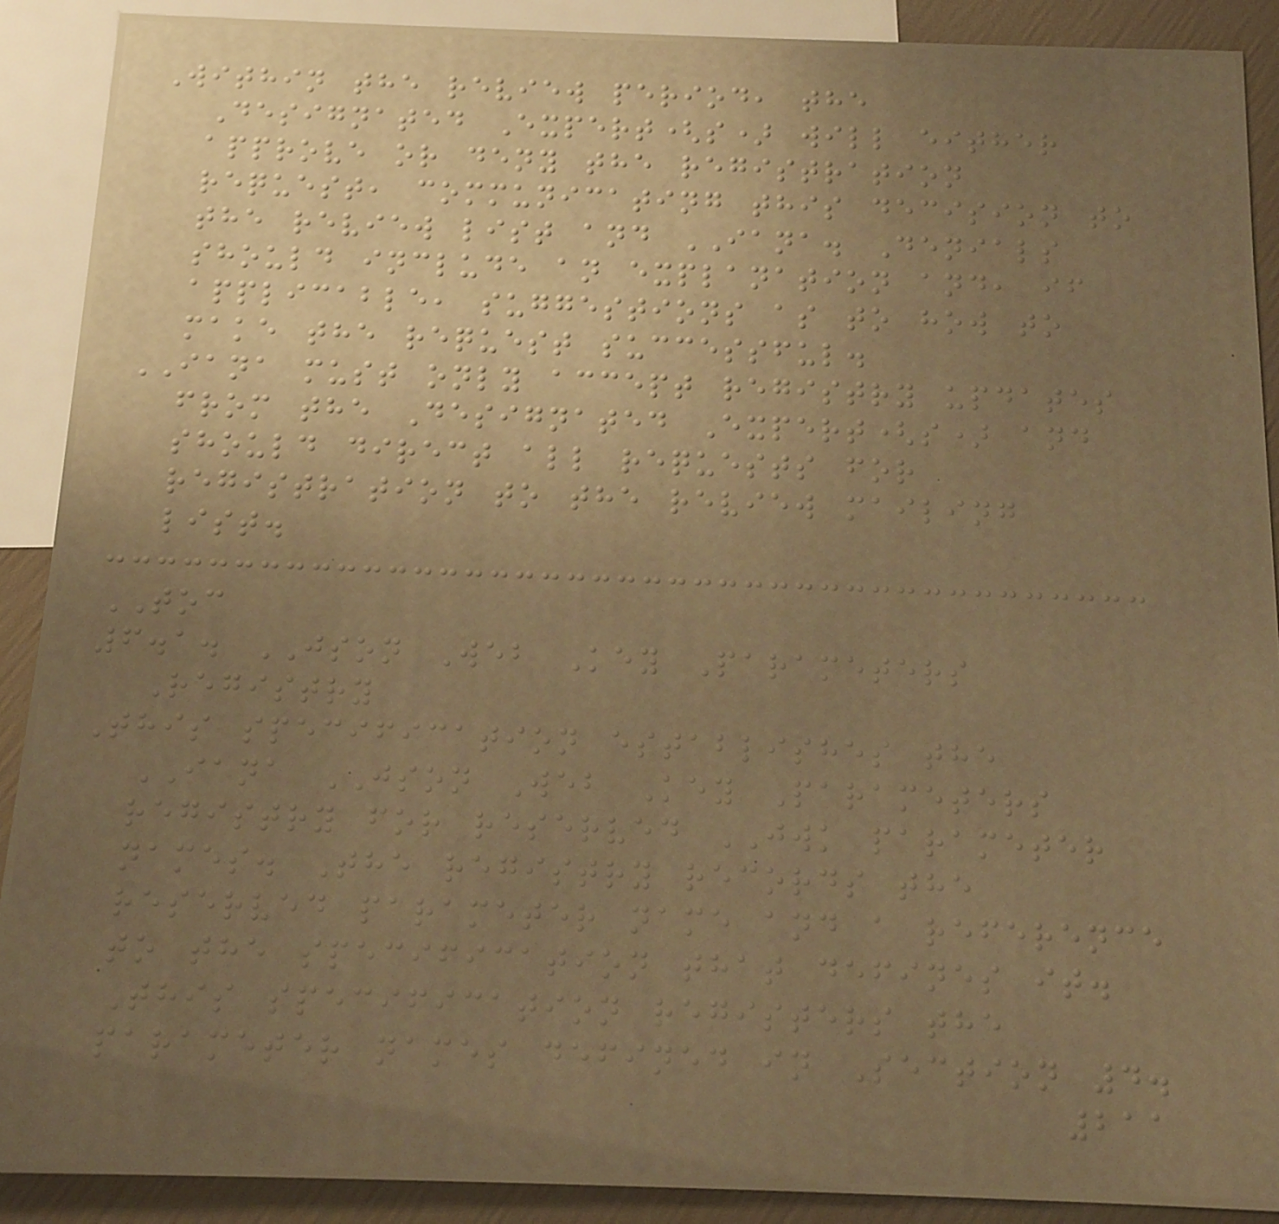Within the review period, the
Designated Expert(s) will either
approve or deny the registration
request, communicating this decision to
the review list and IANA. Denials
should include an explanation and, if
applicable, suggestions as to how to
make the request successful.
IANA must only accept registry updates
from the Designated Expert(s) and
should direct all requests for
registration to the review mailing
list.
TOC
6.1. JSON Web Key Parameters
Registry
This specification establishes the
IANA JSON Web Key Parameters
registry for reserved JWK parameter
names. The registry records the
reserved parameter name and a reference
to the specification that defines it.
This specification registers the
parameter names defined in Section 4.
211
